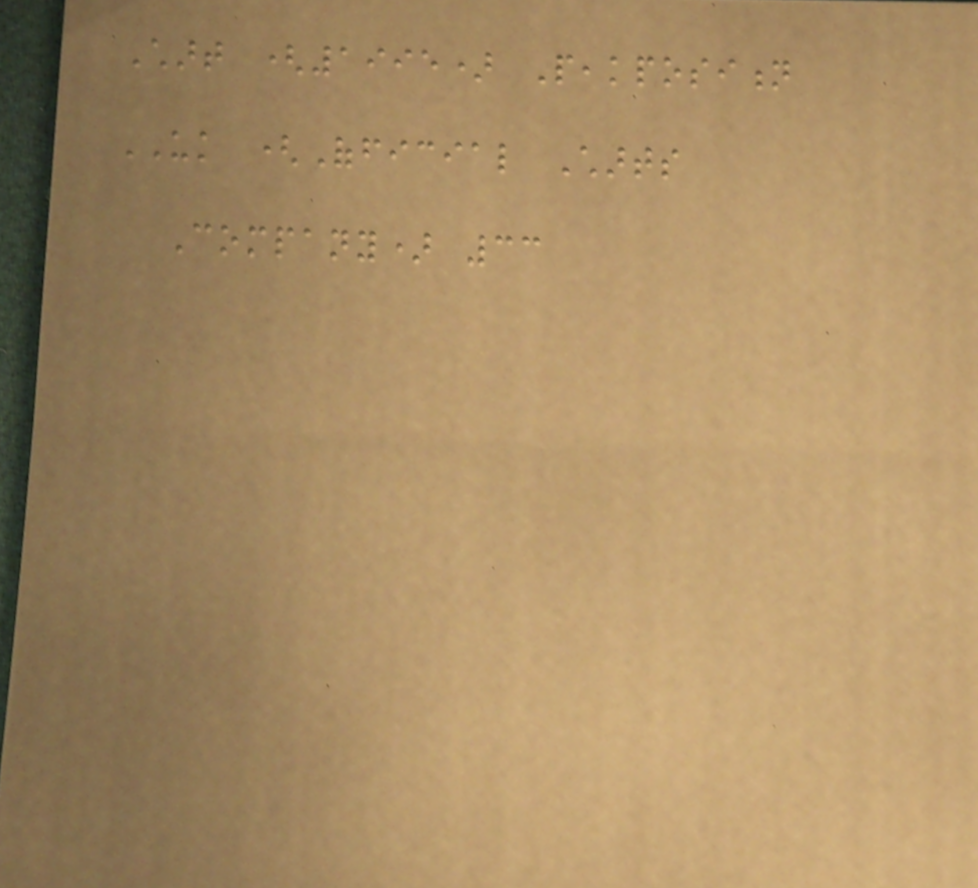Chart (1995) Peakposition
UK (Official Charts
Company) 33
